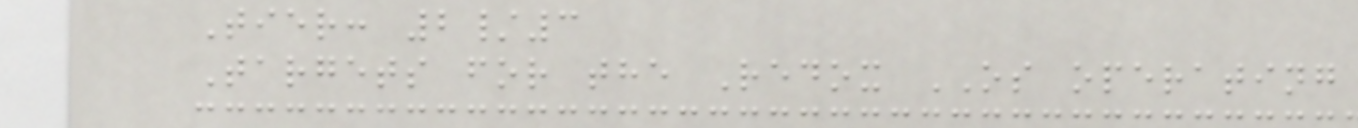Tier: 2/3
Targets for the Redox OS operating
